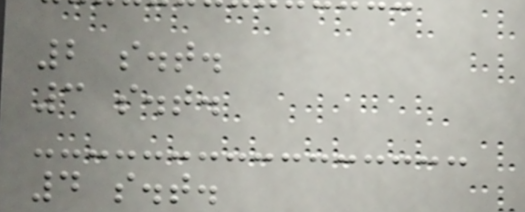2 s.t.
3 s.t.
4 s.t.
